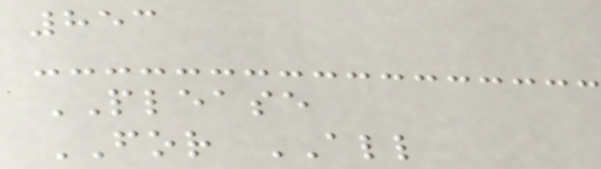853
PLEASE
FOR ALL
